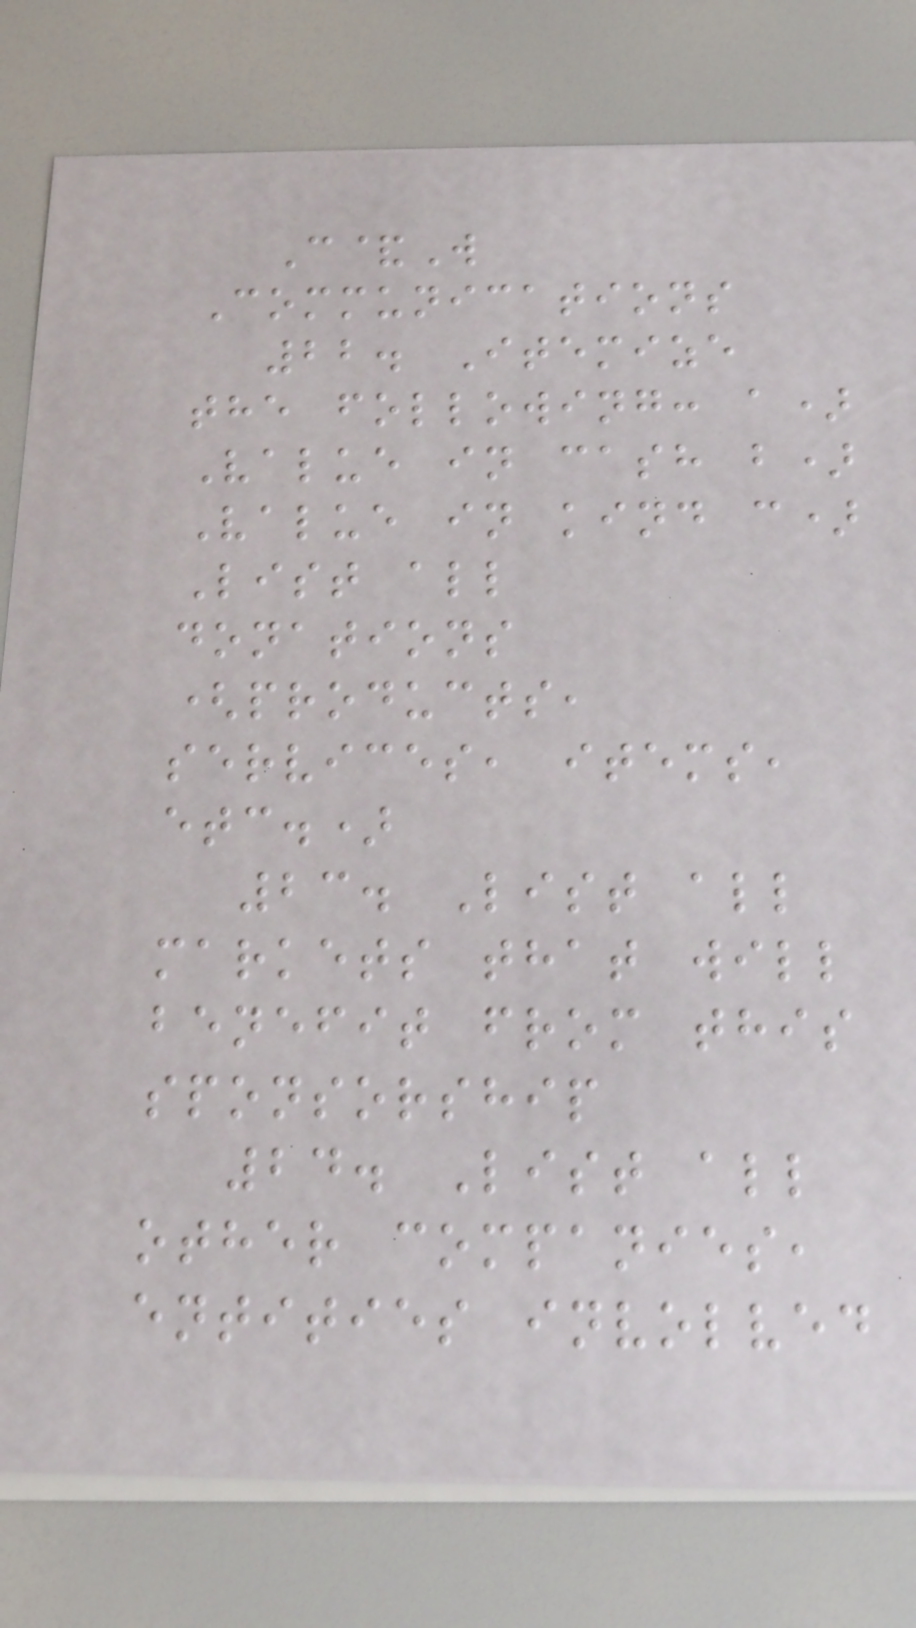C&W
Communications
22. Itemize
the following: a)
Value in cash b)
Value in kind c)
List all
donations
(products,
services, items,
etc.)
23. List all
markets that will
benefit from this
sponsorship
24. List all
other companies,
entities involved
